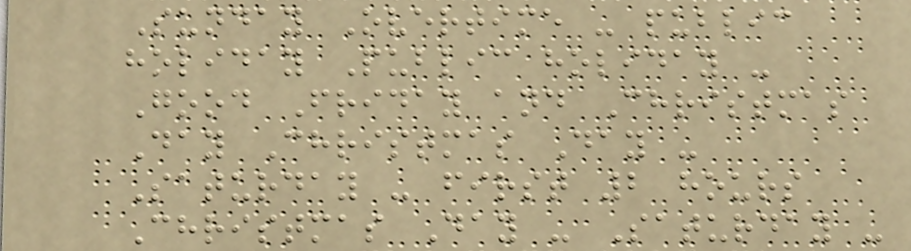Sunday Overtime - public
holiday Public holiday -
Good Friday and Christmas
Day Christmas Day -
Saturday - first 2 hours
Christmas Day - Saturday -
